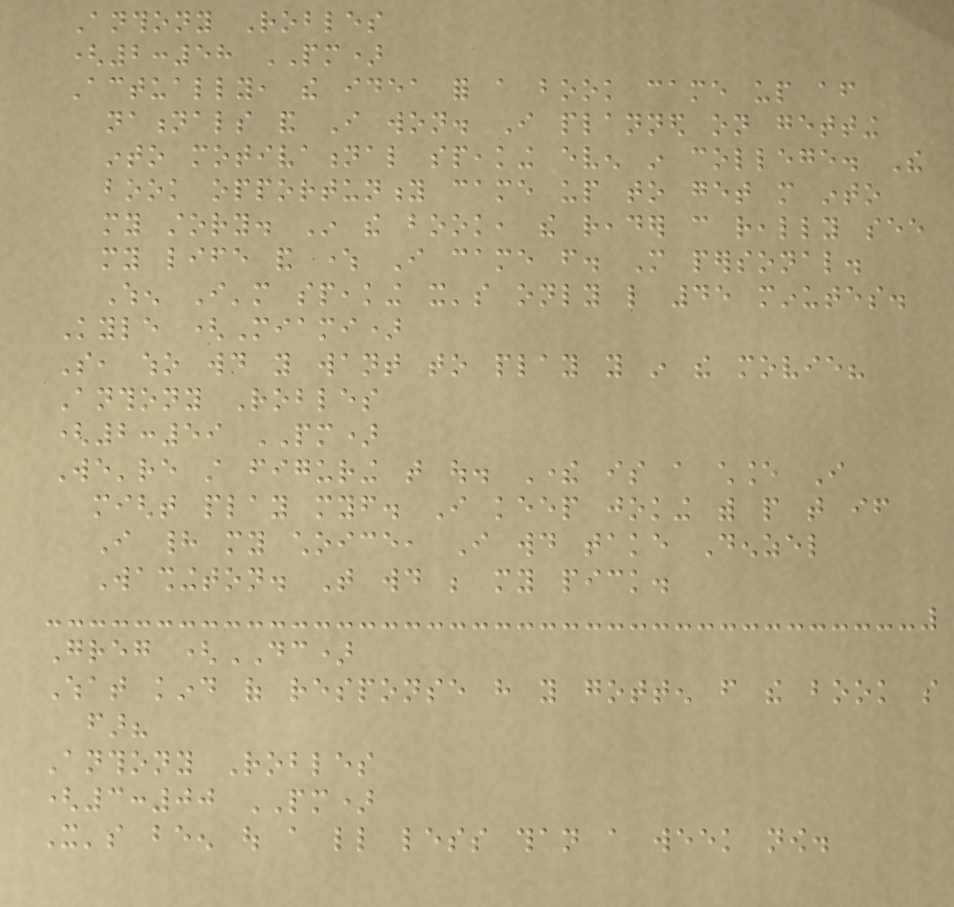Anthony Robles
(2:58 PM)
Actually, the idea for a book came up after
nationals and I won. I planned on getting
into motivational speaking even in college. The
book opportunity came up to get more into
my story. In the book, the reader can really see
my life and where I came from. More personal.
When I'm speaking it's only like 45 minutes.
Kyle (Miami)
So, who would you want to play you in the movie?
Anthony Robles
(2:59 PM)
We're still figuring that out. There is a chance I
might play myself. I keep joking with people that if
I had my choice, I would take Denzel
Washington. That would be my pick.
Greg (DC)
What kind of response have you gotten from the book so
far?
Anthony Robles
(3:00 PM)
It's been out a little less than a week now.
